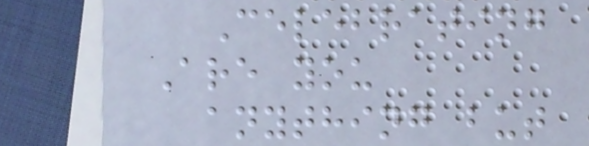Celebrating
Are you
anything but
